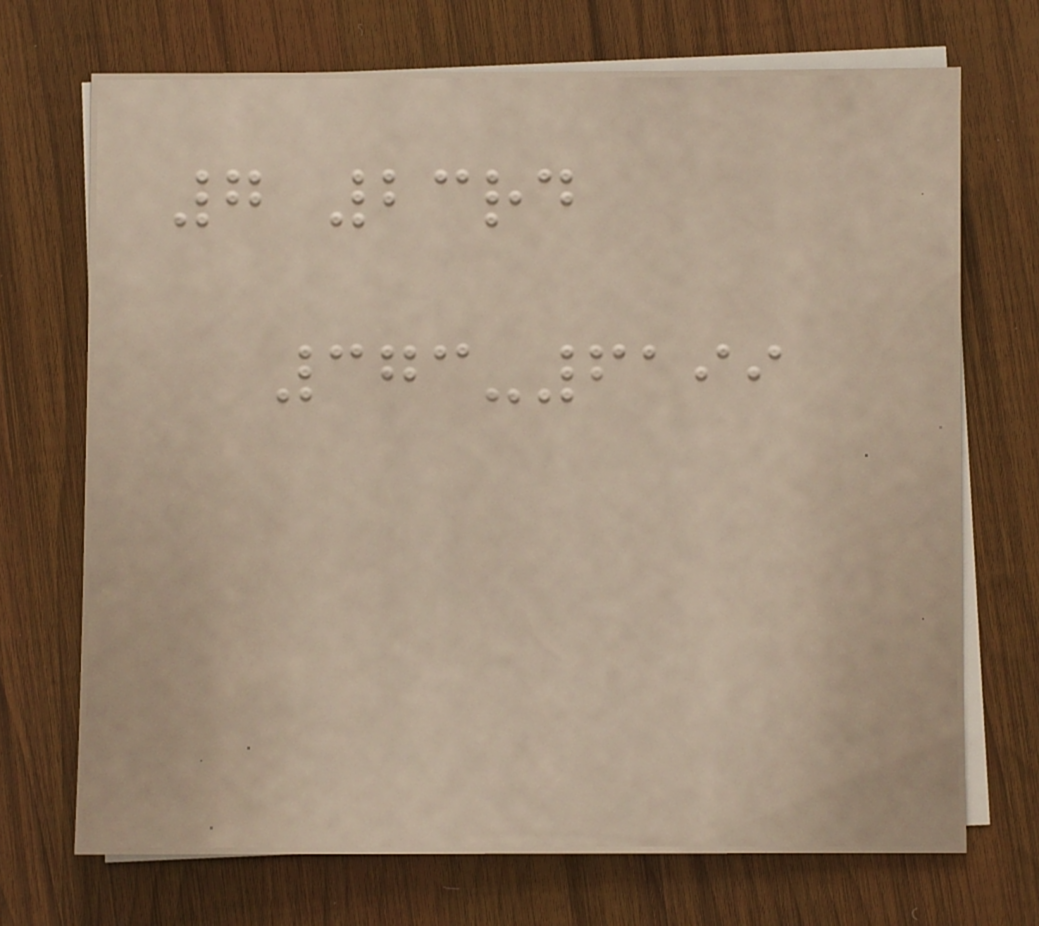7 23rd
373-6199
